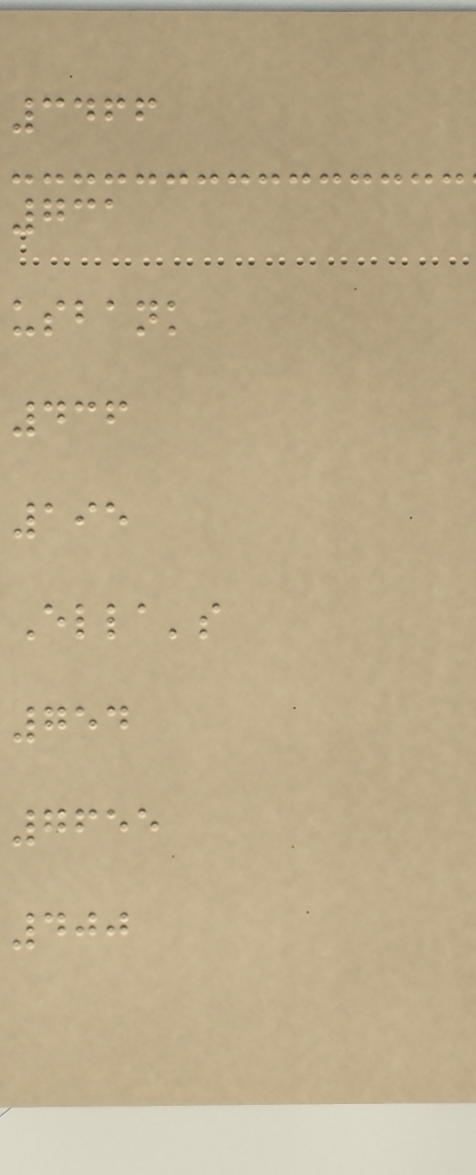3466
731
usbank
436
195
Ella's
754
7655
400
